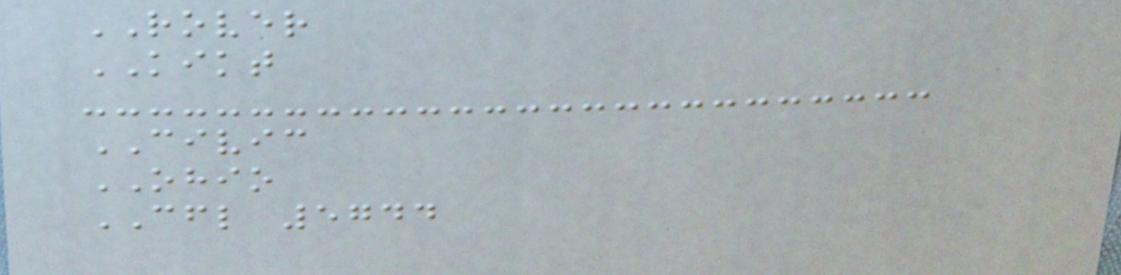ROVER
KIKT
CIVIC
OHIO
CFL 5744
